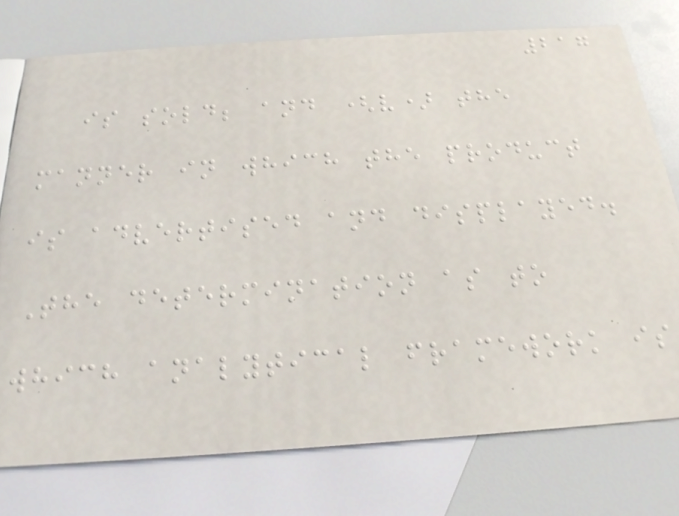217
is sold; and (v) the
manner in which the product
is advertised and displayed.
The determination as to
which analytical framework is
